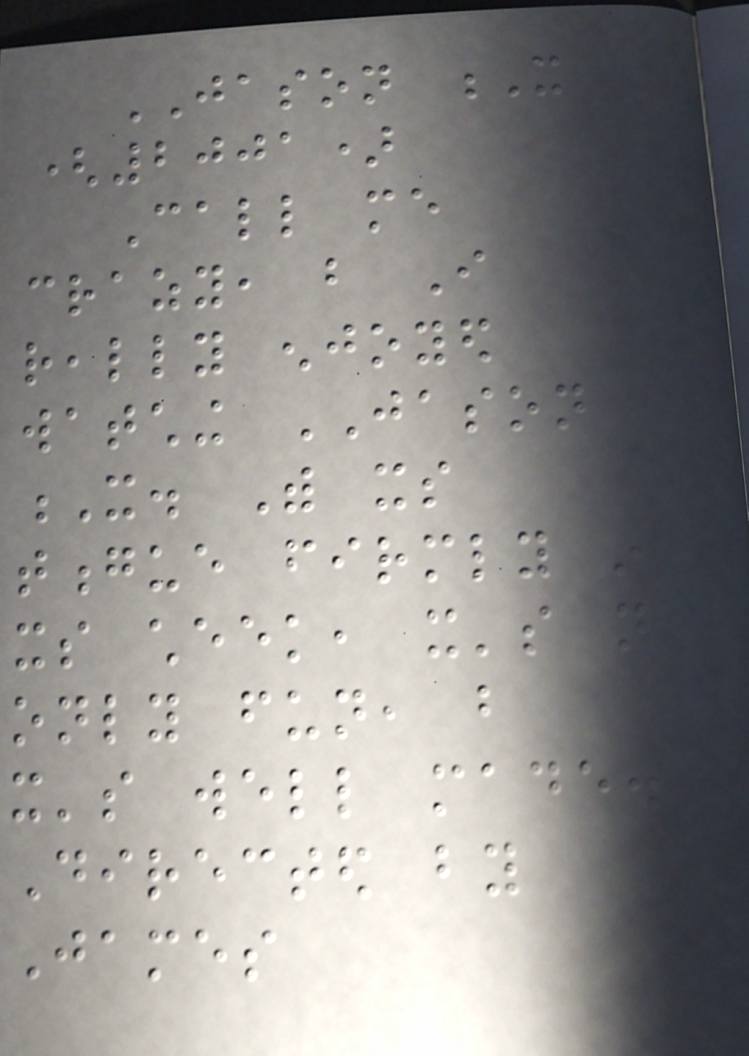JASON X
(2001)
Call me
crazy, but I
really enjoyed
watching JASON
X. With its
tongue firmly in
its cheek, it's not
only fun, but
it's well made.
Directed by
James
